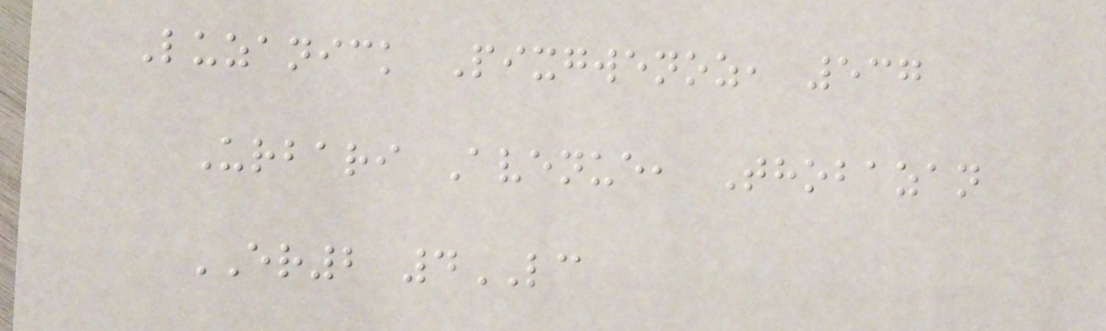Luzanick Pixgwenoz, 537
Urbari Avenue, Thobazan
ER2 4LC
